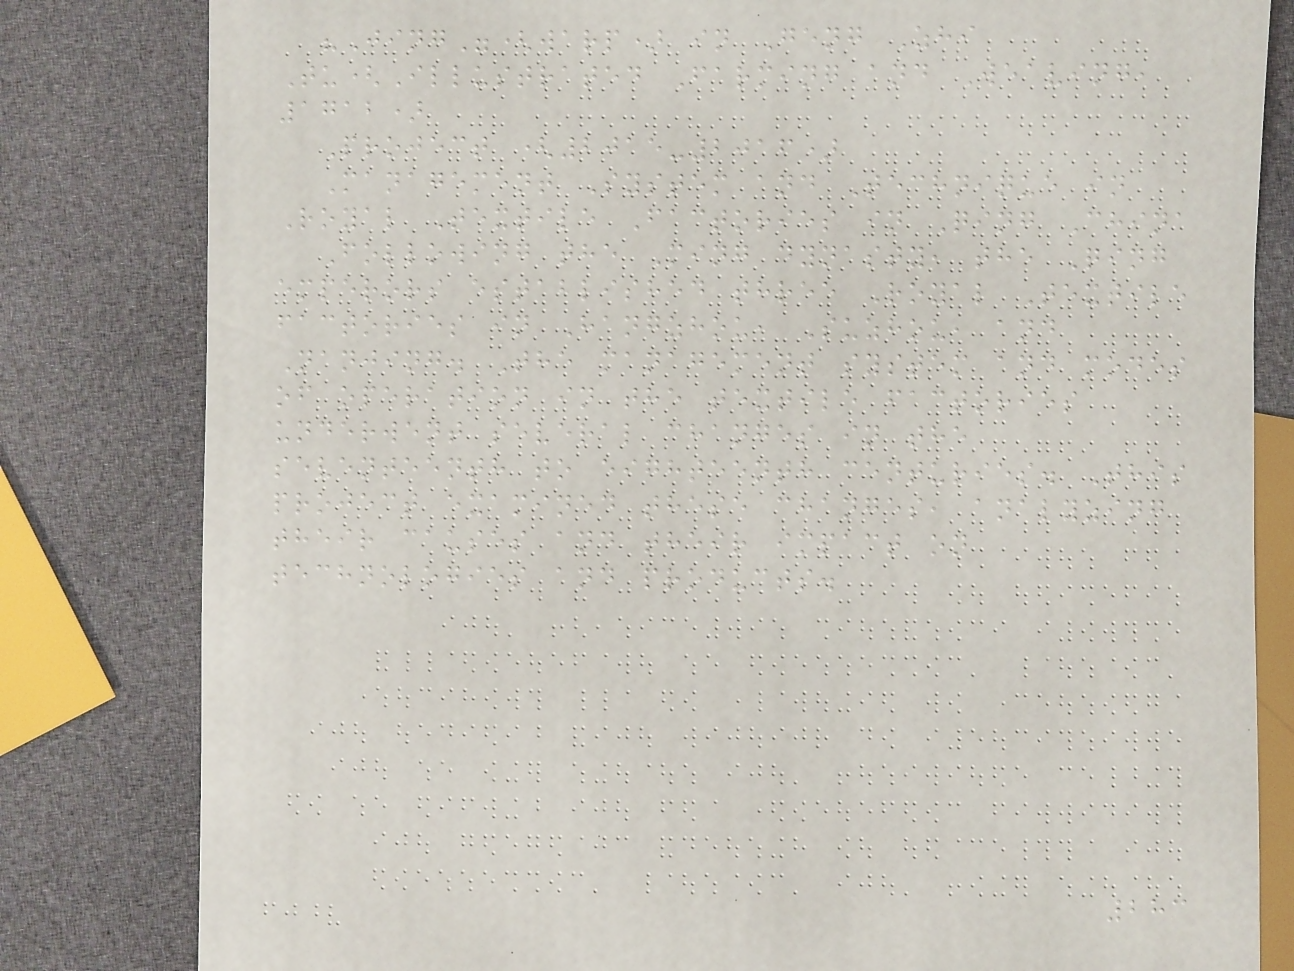"Jing"(warp) in Geng Zhi
Tu(Illustrated Farming and Weaving,
1712)
Project (2015-2016)
Management System and Technique in
Royal Textile Factories in Qing China
Following the Ming dynasty, the Qing
emperors established three Royal Textile
factories in Hangzhou, Suzhou, and
Nanjing. The management system and modes
of operation in the textile factories
underwent several changes in the
seventeenth to eighteenth centuries. This
project examined these changes, analyzing
their causes and their impact on
technologies and products.
283
